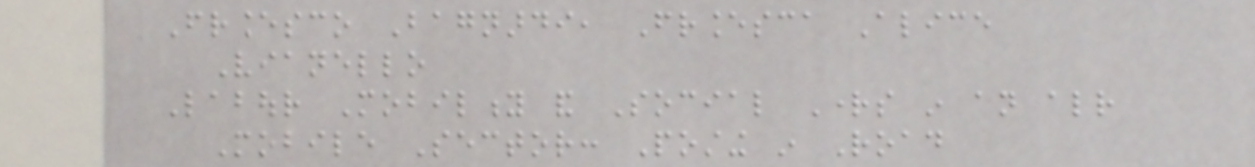Francesco Bagnardi, Francesca Alice
Vianello
Labour Mobility and Social Rights in an already
Mobile Sector: Posting in Road
